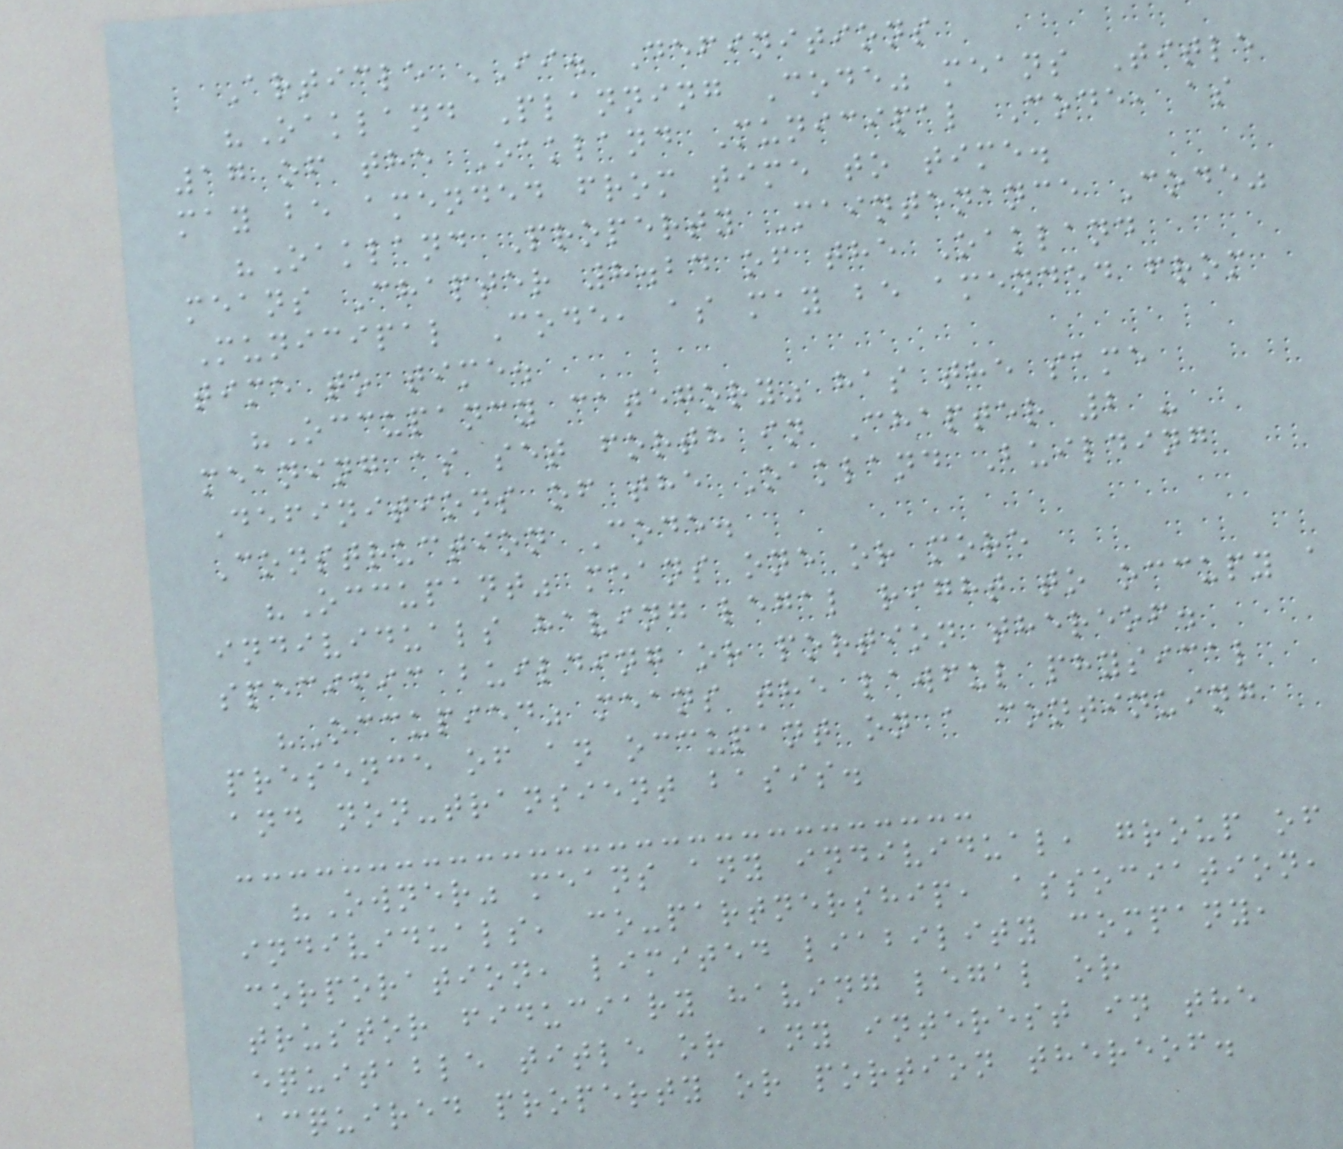Article II. Definitions
"Oakland Planning Code" means Title
17 of the Oakland Municipal Code, as
may be amended from time to time.
"Oakland Property Maintenance Code"
means Chapter 8.24 of the Oakland
Municipal Code, as may be amended from
time to time.
"Occupancy category" has the same
meaning as set forth in Chapter 2 -
Definitions of the Oakland Building
Construction Code.
"Occupant" means one or more
individuals having legal right to occupy a
specific building or portion thereof.
"Occupied" means the lawful physical
presence of an occupant on a continuing
and non-transient basis.
"Owner" means any individual, group of
individuals, co-partnership, association,
corporation, limited liability company,
trustor fiduciary having legal or
equitable title or any interest in the
acquired property or portion thereof.
